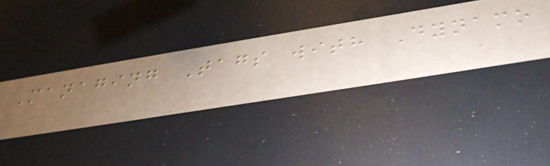Managing Tags with Dynamo
